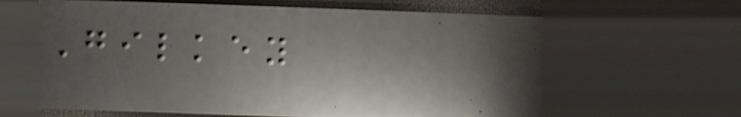Gilkey
